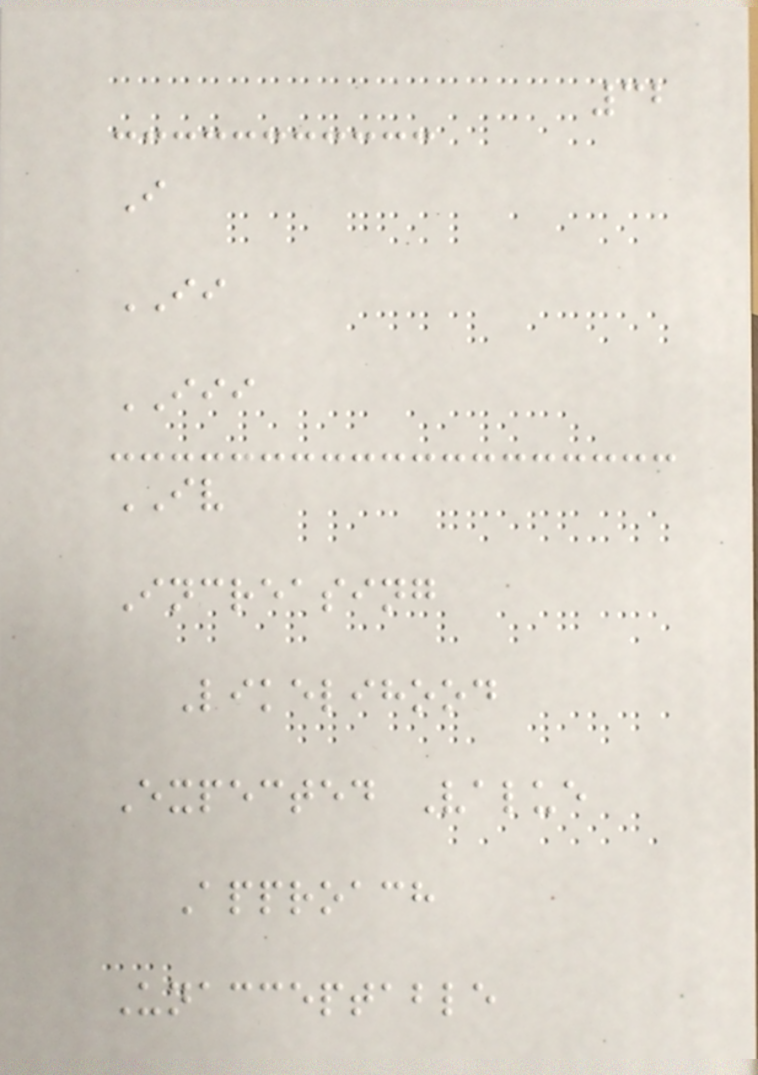32
I
II
III
IV
Increasing
Likelihood
Expected Value
Approach
Unacceptable
